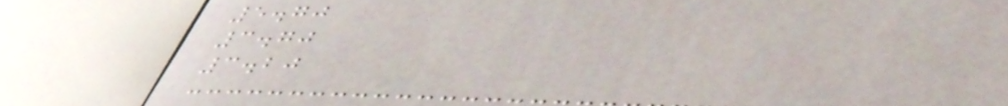5.70
3.70
3.20
